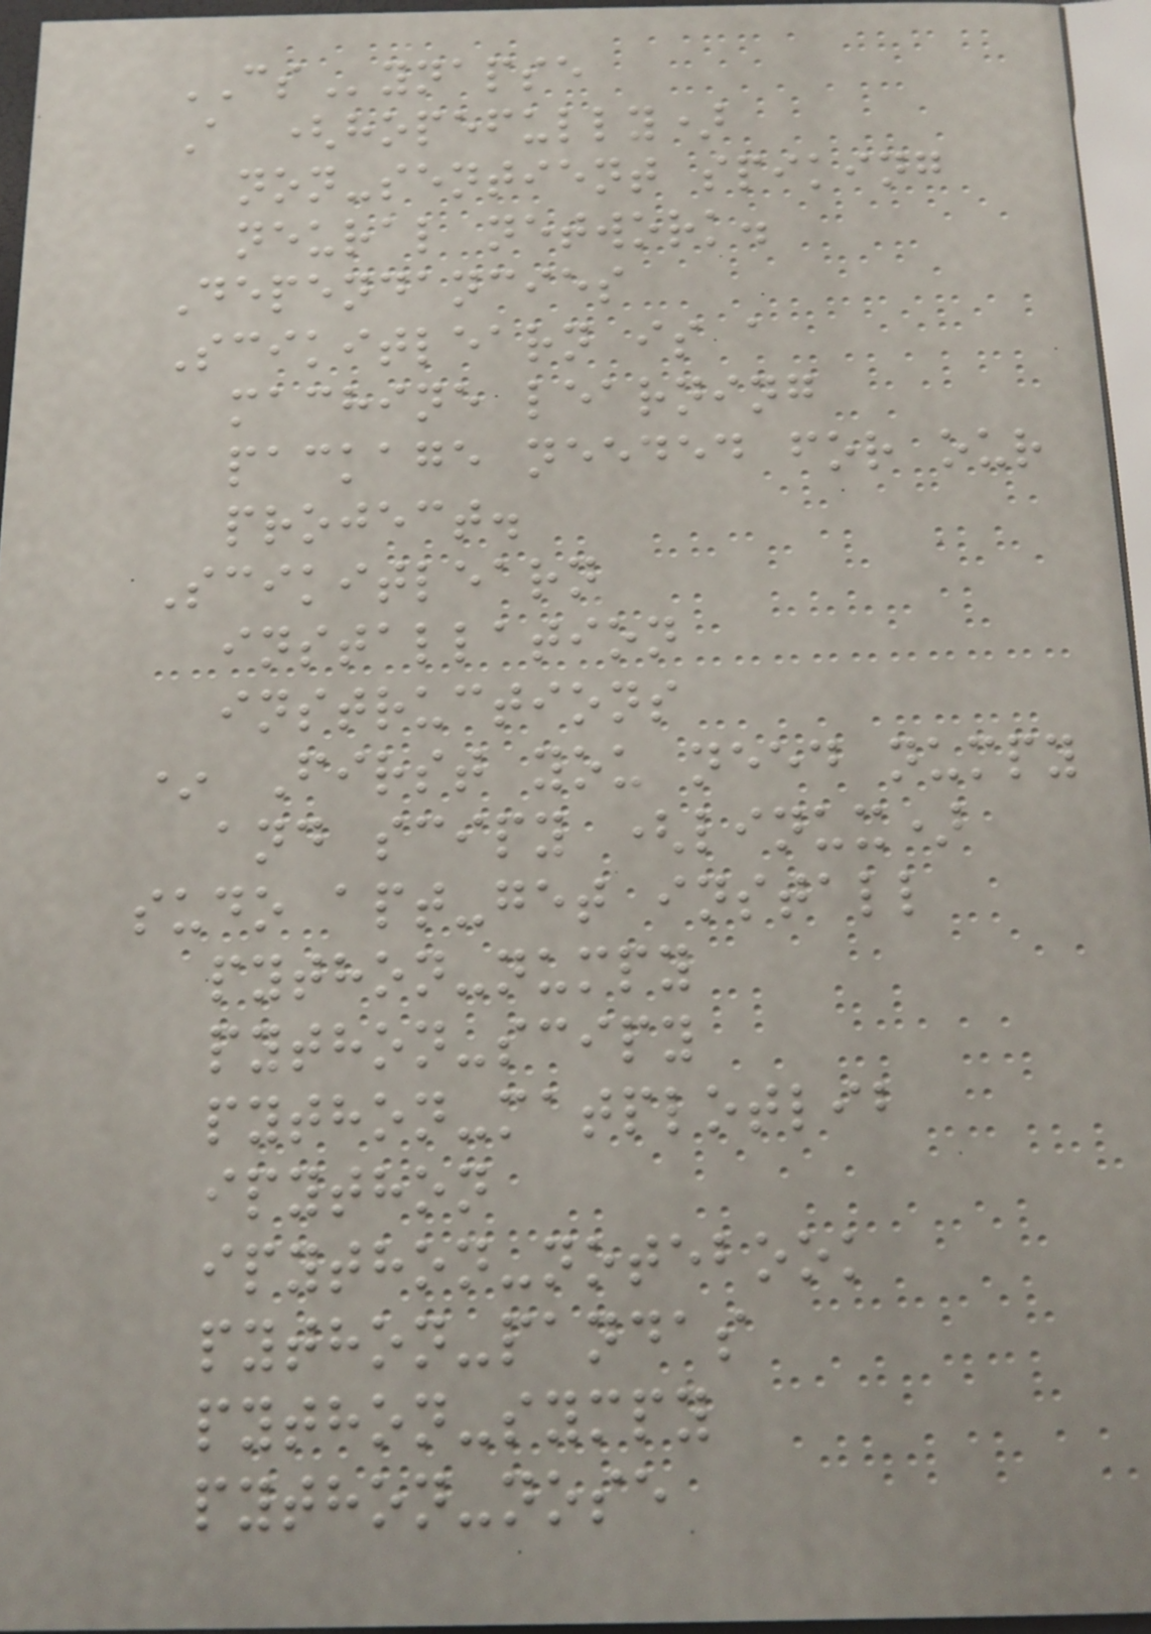CSynapse
A (hopefully)
non-sentient spiking
neural network.
Dependancies
Scikitlearn is a
machine learning
package needed for our
project.
Scikitlearn
installation
instructions
* First you need numpy
and scipy (linux)
sudo apt-get install
python-numpy
python-scipy
python-matplotlib
ipython
ipython-notebook
python-pandas
python-sympy
python-nose
